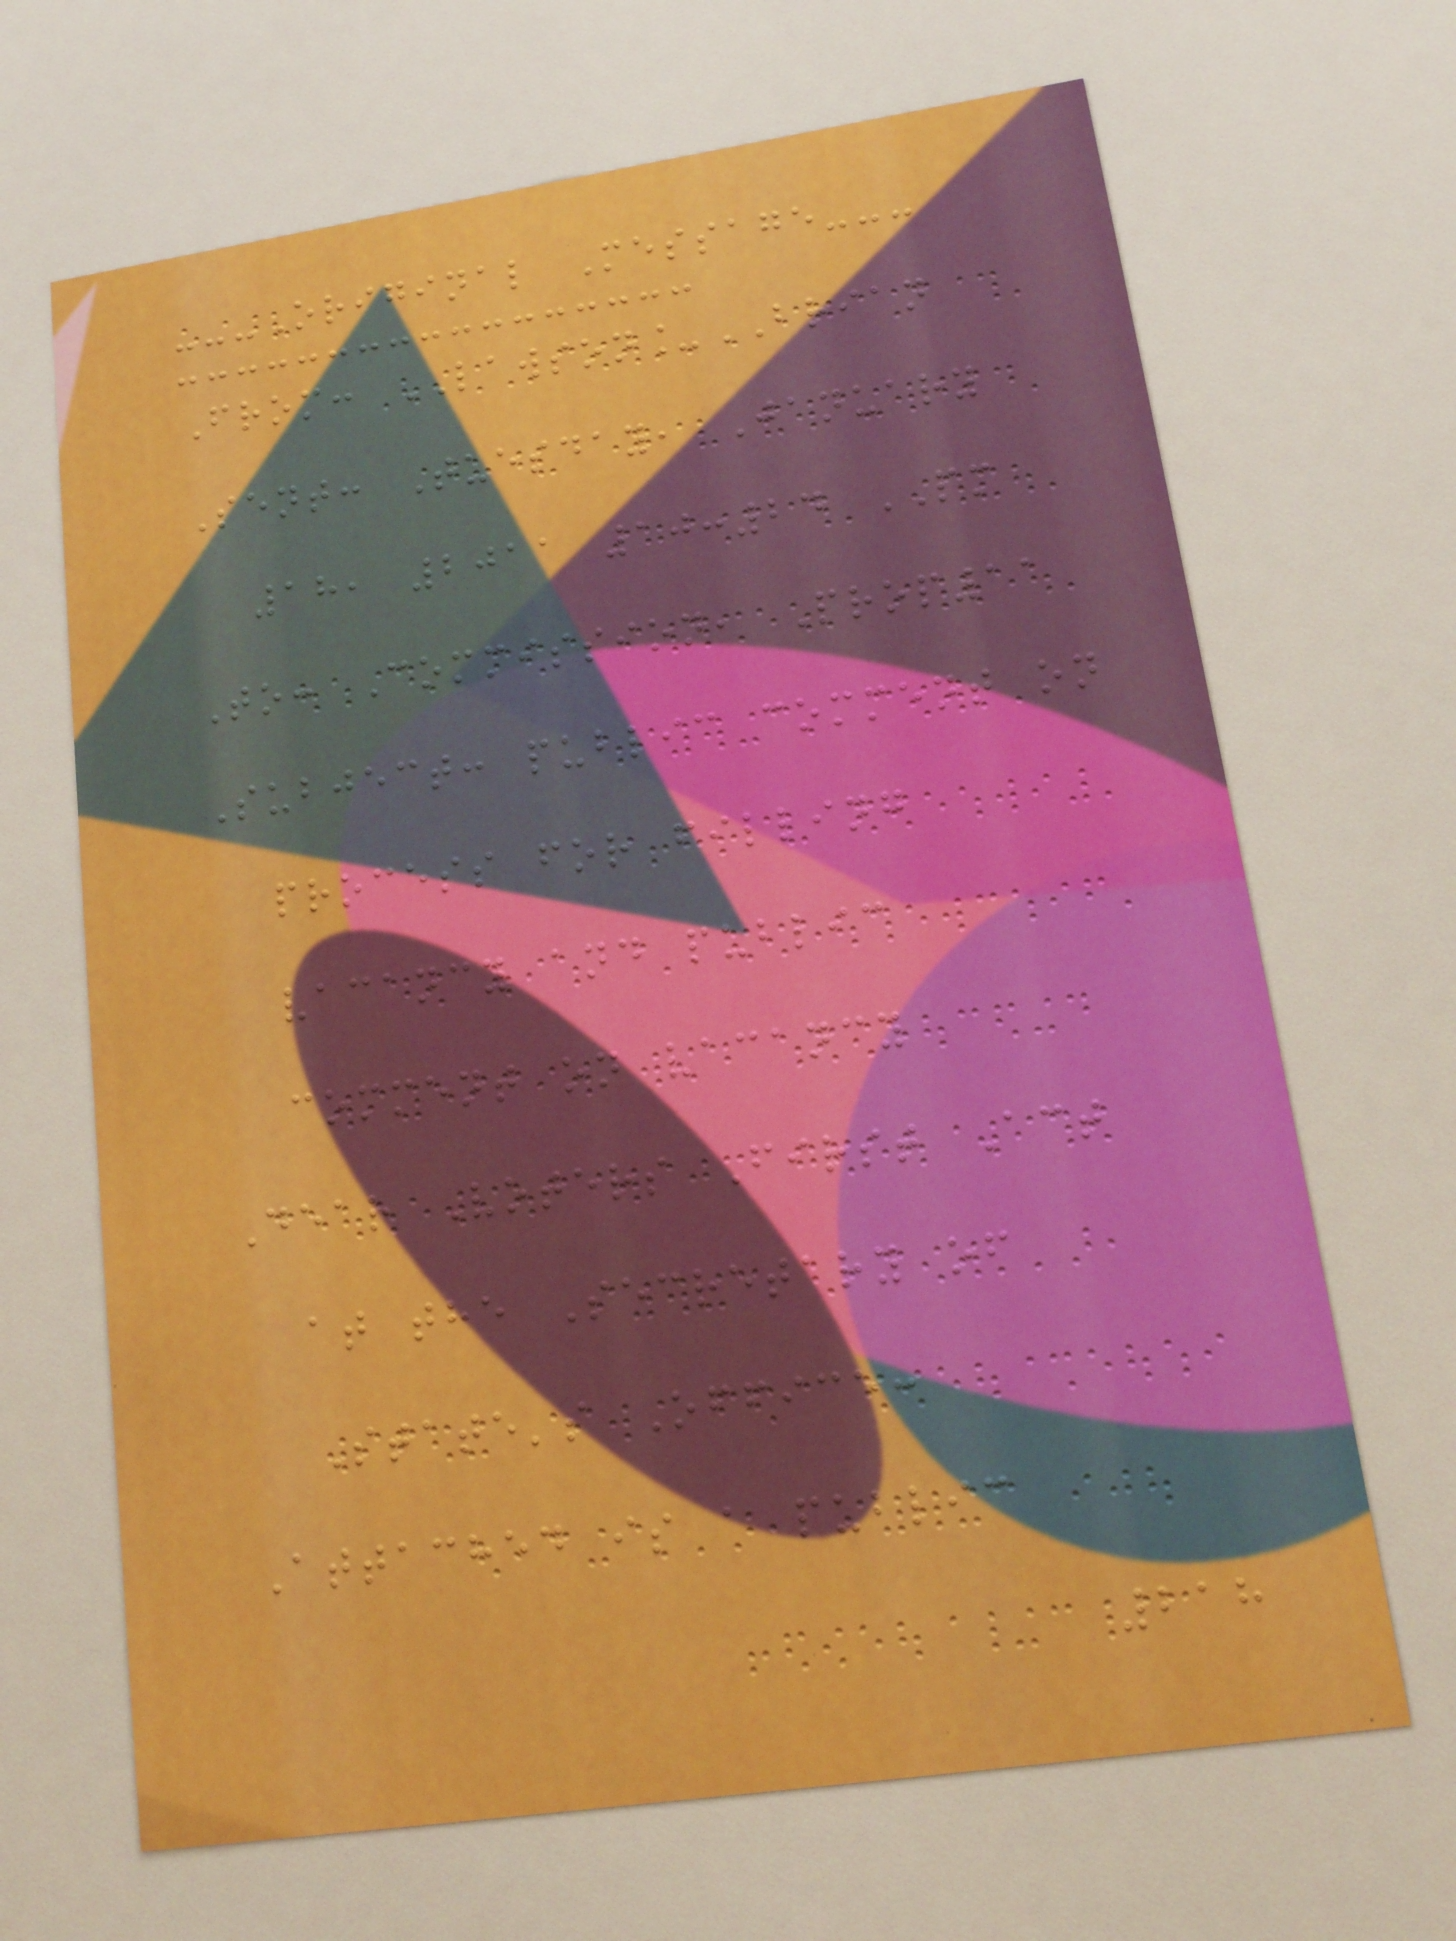---Original Message---
From: LAWSON_BRIAN
Sent: Tuesday, January
18, 2011 10:24 PM
To: Commission, Prop11
Subject: public comment on
process for filling
vacancy and public
comment on vacancy
Dear Voters First Act
at the Secretary of
State's Office:
Attached is a public
218
